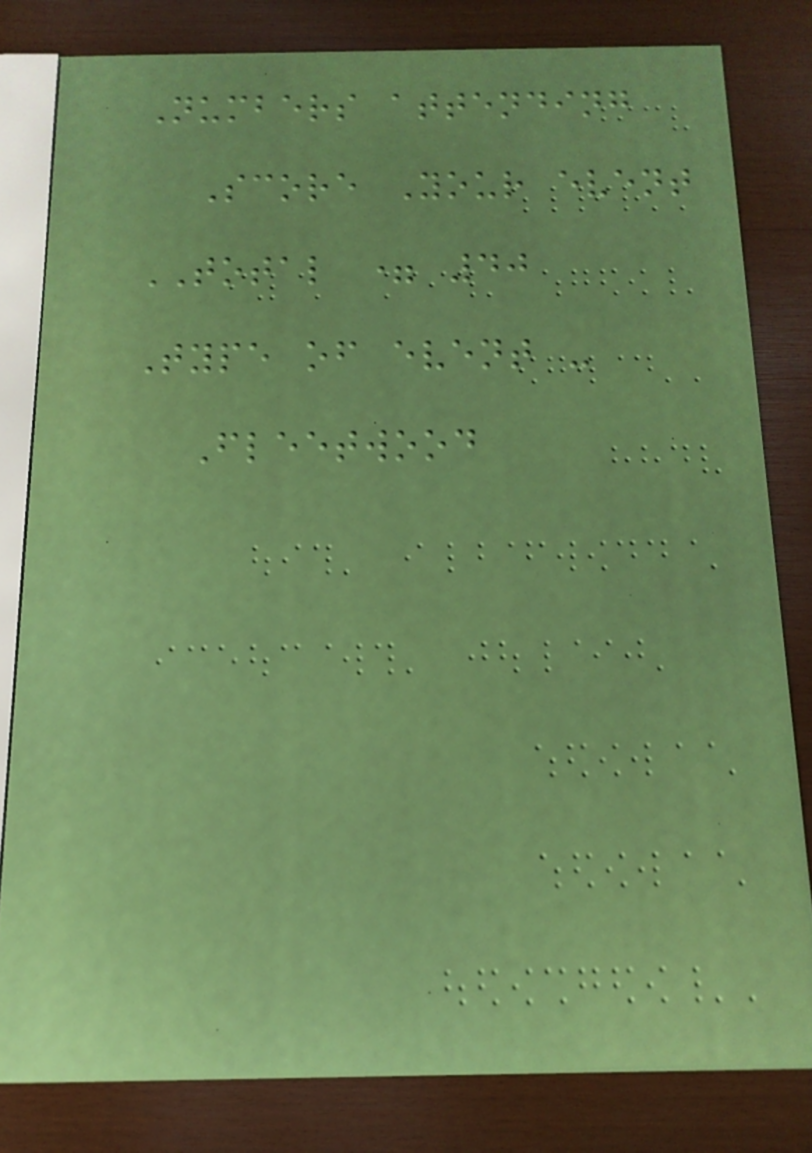Numbers attending
Score Your event
TOTAL = 40
Type of event -
Fleetwood
